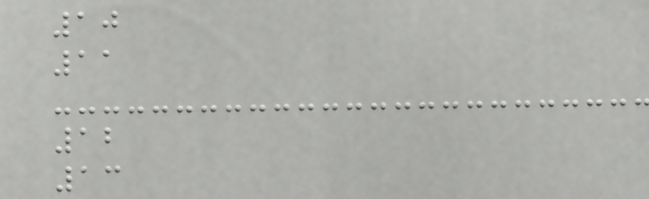10
11
12
13
